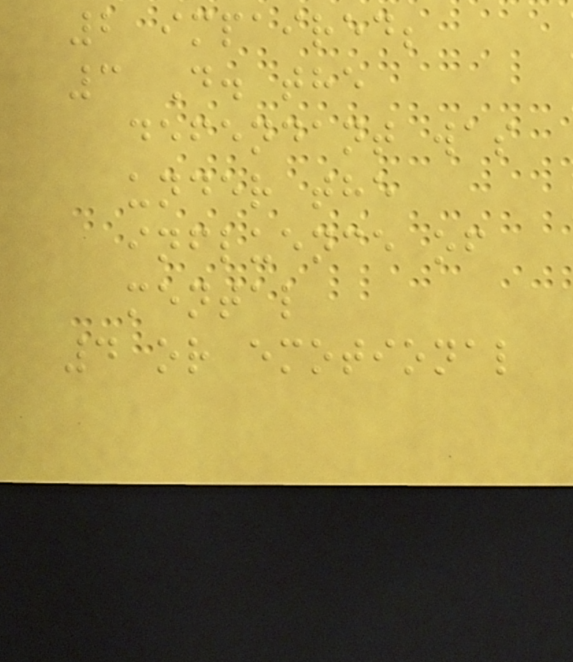2 impaired;
3 D. the
defendant was
under the
influence of
mental
4 or emotional
